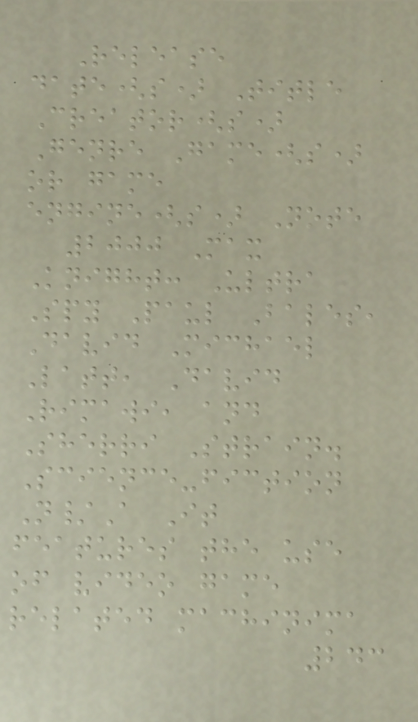Release
date(s) Title
Creator(s)
Genre Game(s)
or game
engine(s) Note
2000 Max
Knight: Ultra
Spy Paul Bales,
David Michael
Latt, David
Rimawi, and
Sherri Strain.
Science-fiction
N/A It
features the use
of video game
related machinima
243
